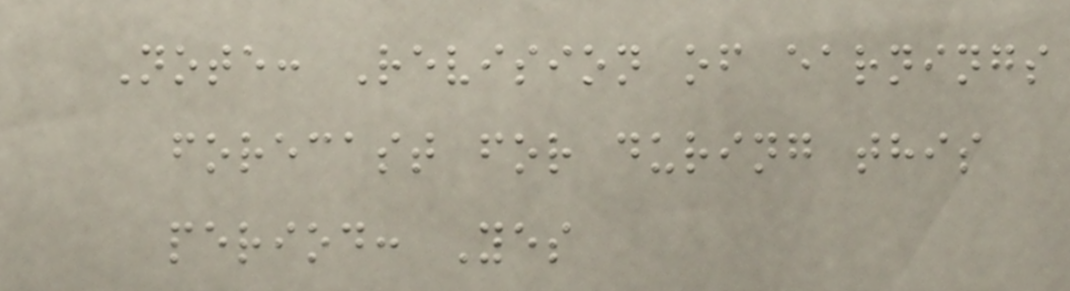Note: Revision of earnings
forecast for during this
period: Yes
